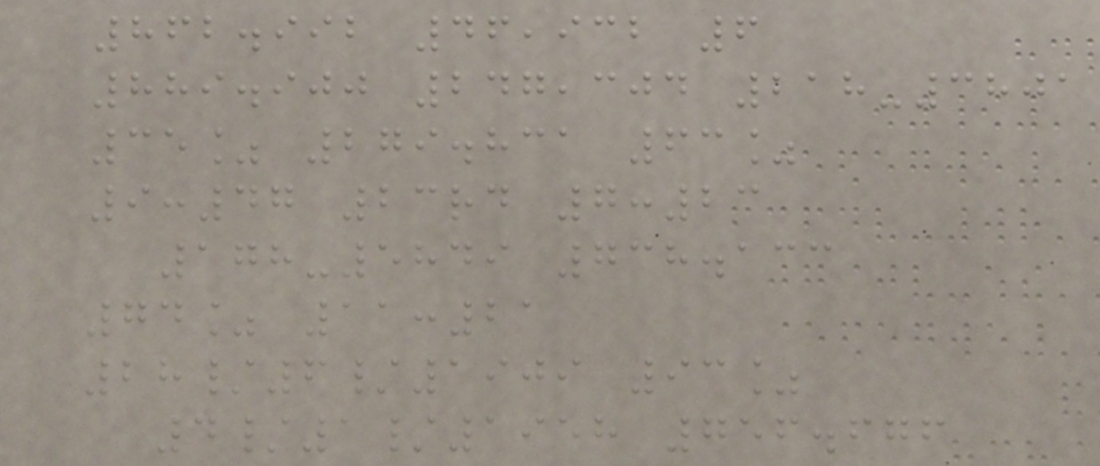862.992 46,932 6
889.900 247,304 218-3801
35% 279.831 63%
9:47 23rd 7:23
178-5849 738.133
74% 11:21
28/6/1909 93%
4/1/1958 756.676
